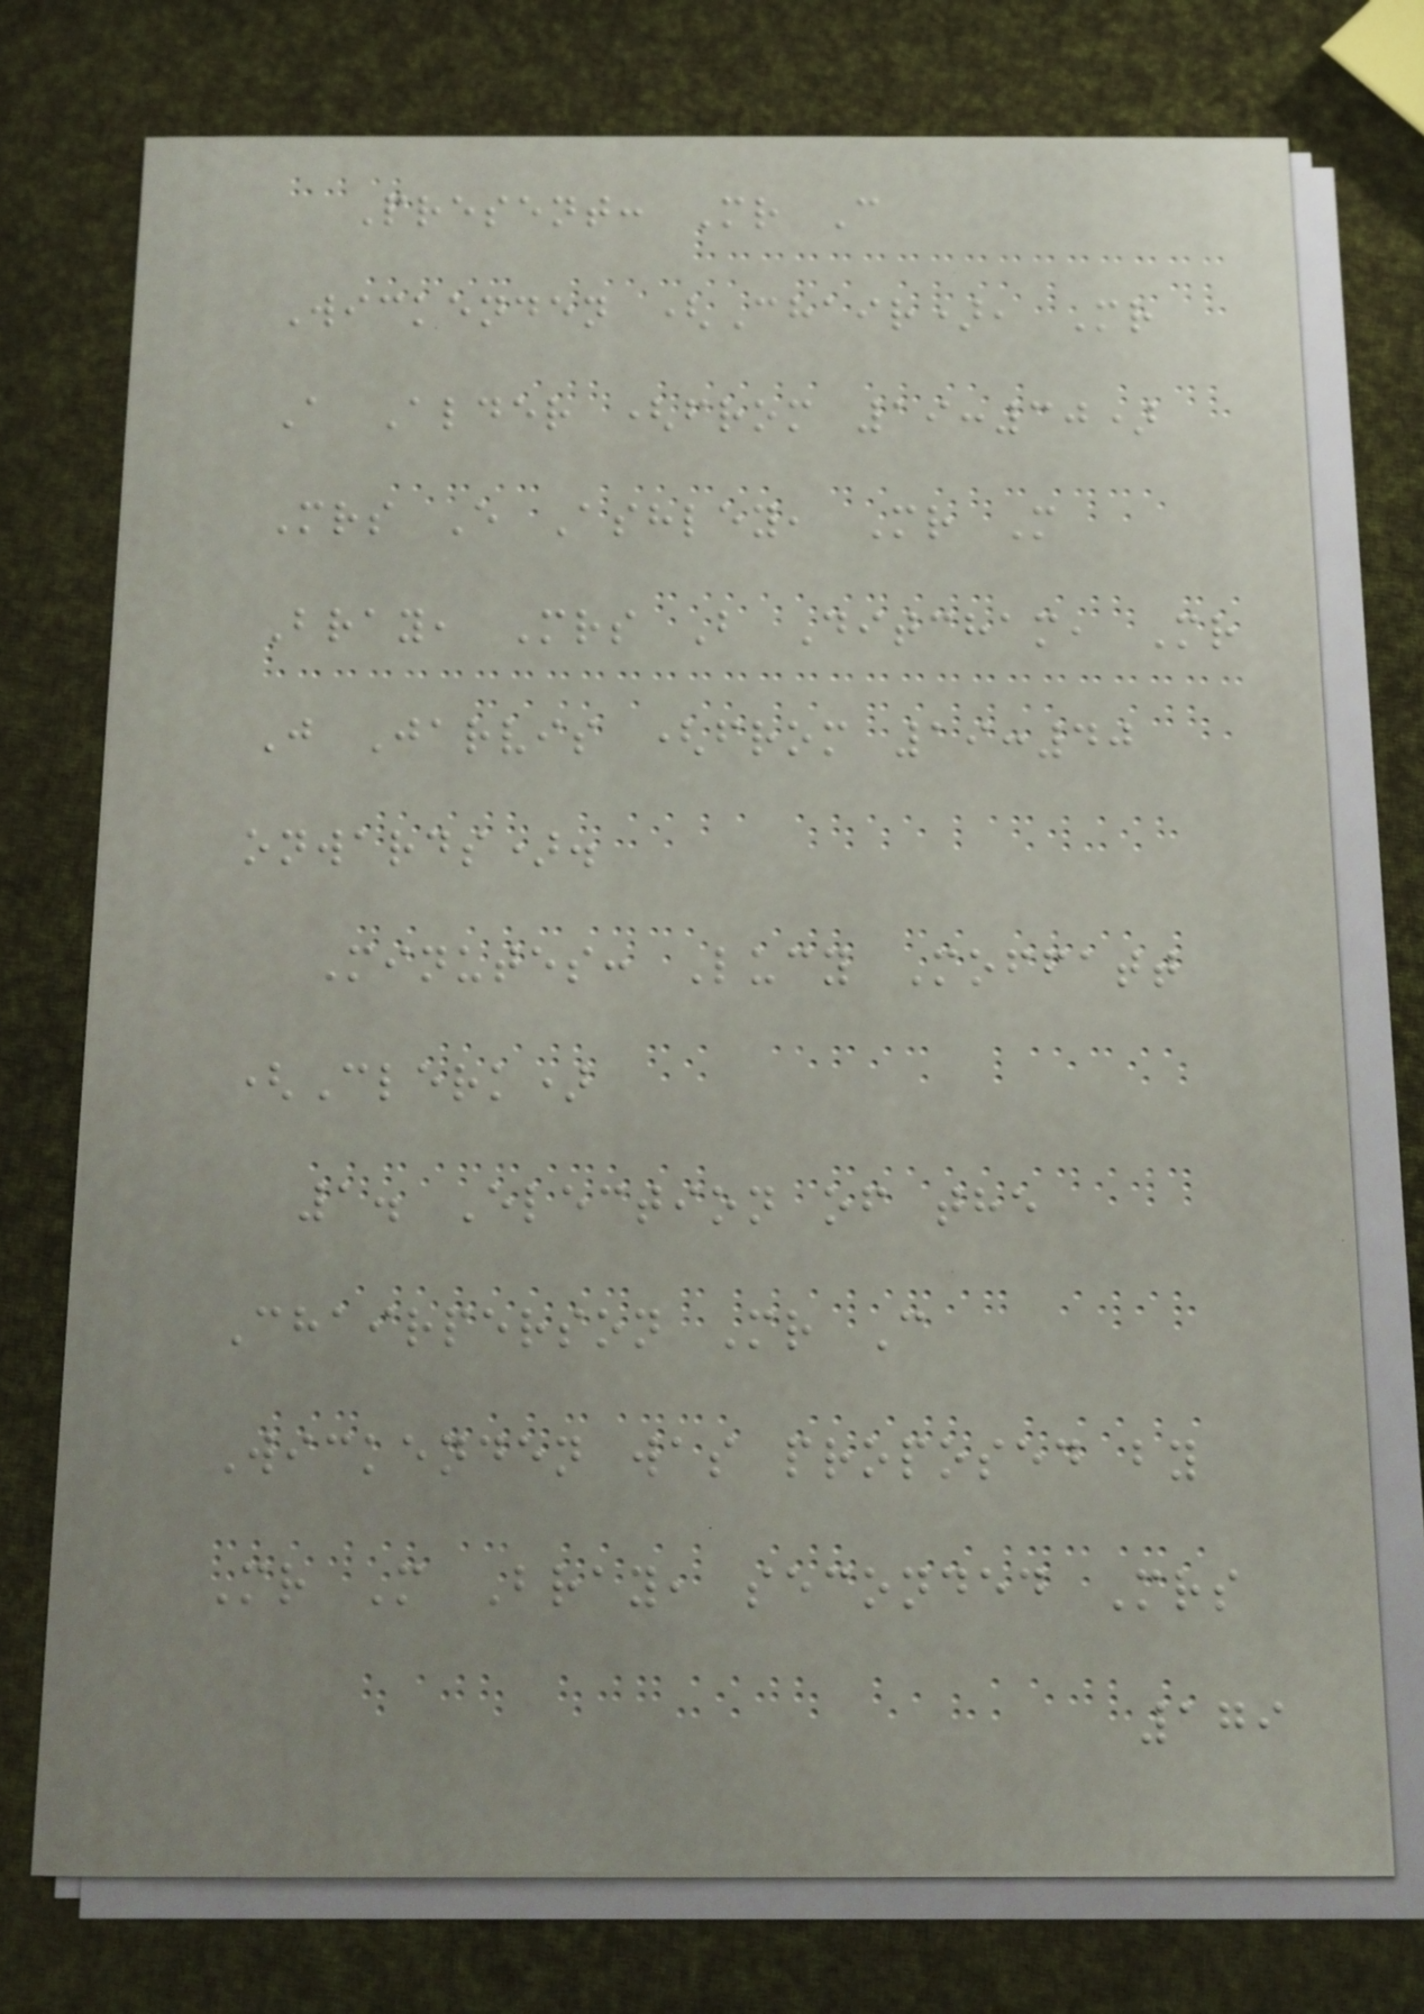Present: Mr C
Wickenden (Chair), Mr
A Alder (from 19:30)
Mrs E Ashley, Mr M
Bray, Mrs B Ditcham, Mr
J Jarvis (from 19:40
onwards).
Minutes: Lucy Moffatt
(Clerk)
1. Election of the
Chairperson Mr C
Wickenden was proposed by
Mr M Bray, seconded Mrs
179
